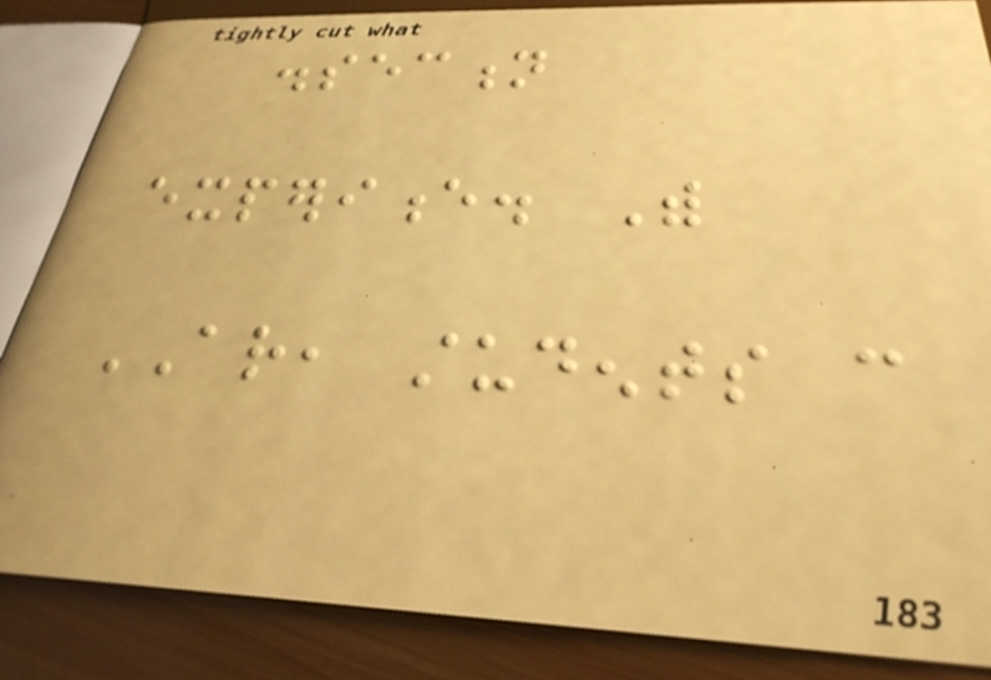dissection
experience. With
AR, students can
